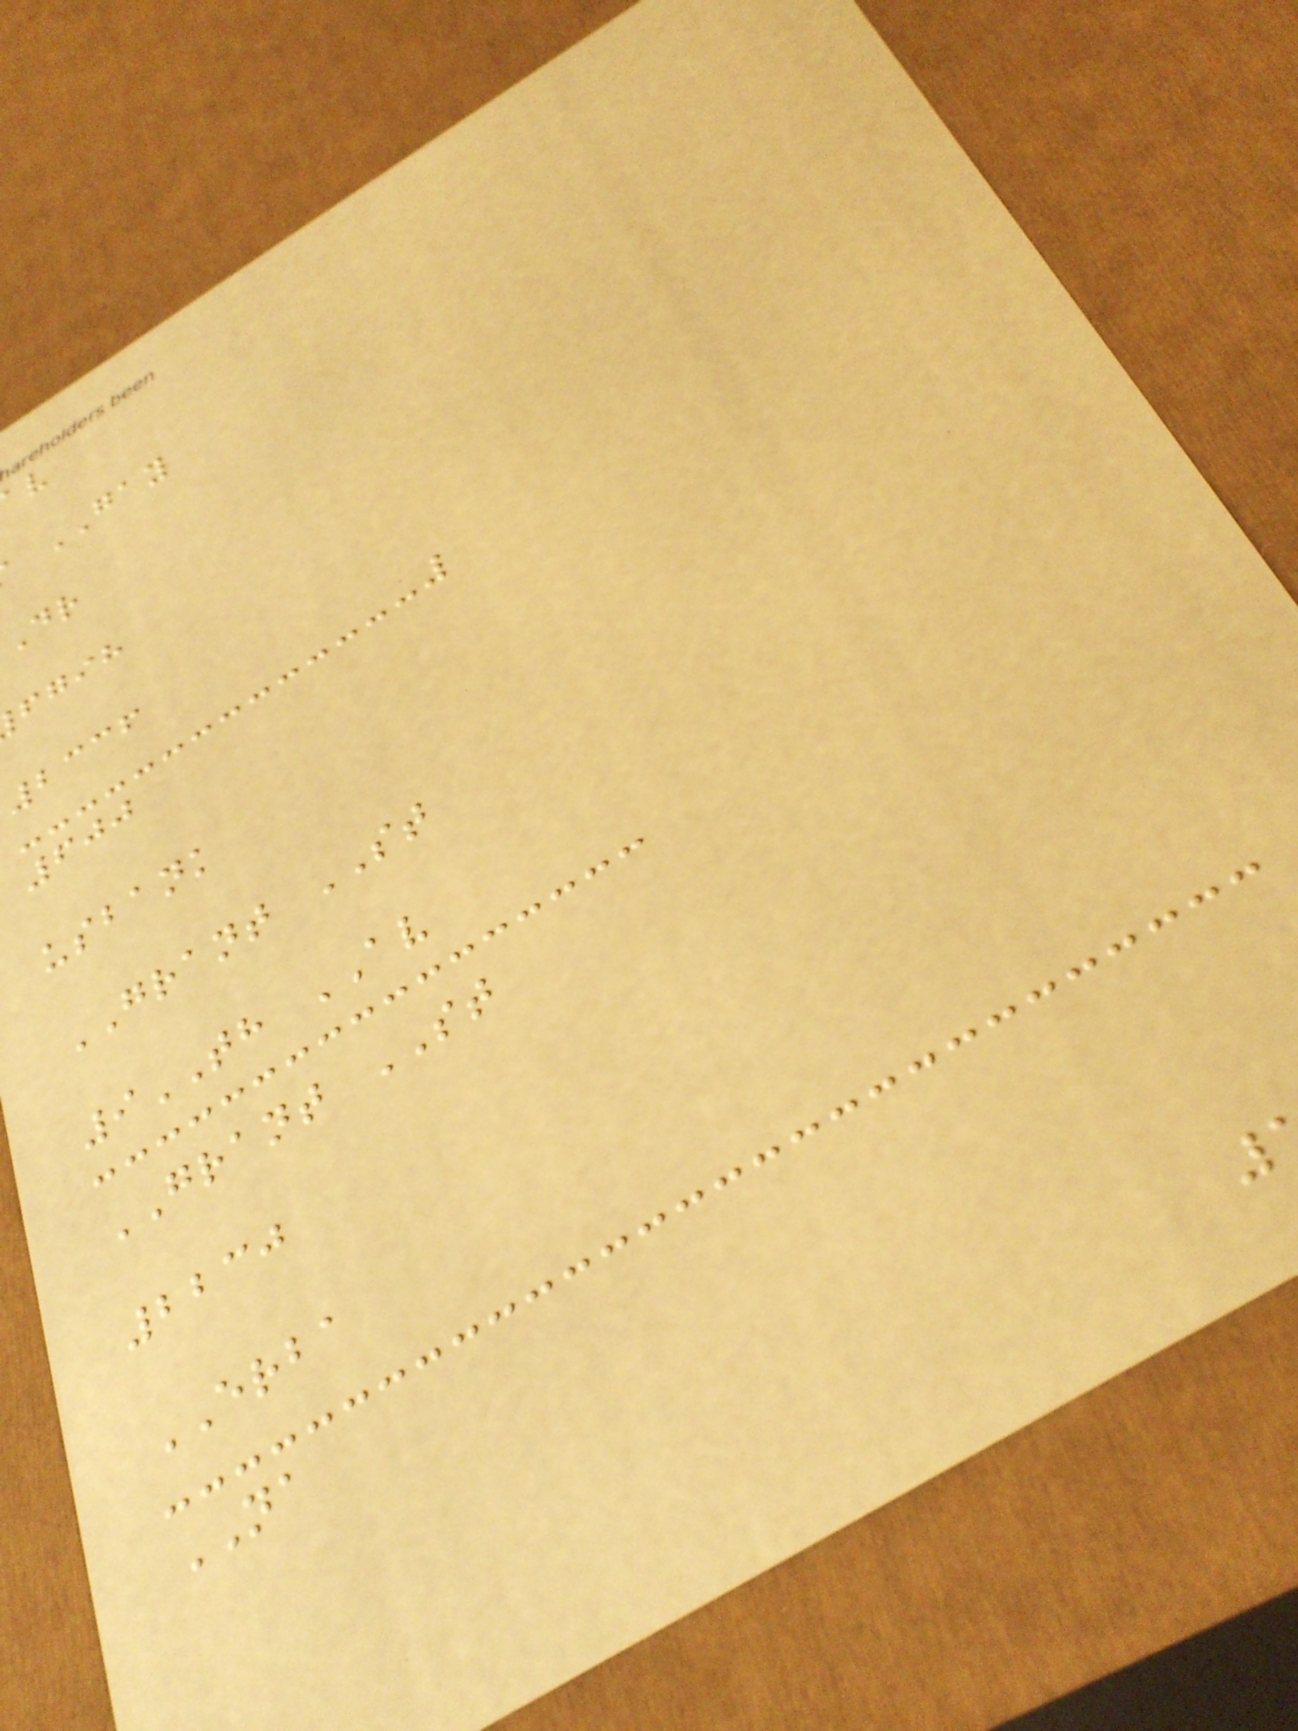GAY
fgih
2336
600
usbank
GRANT ST
9TH AV
GRANT ST
2230
ERBA
NA
